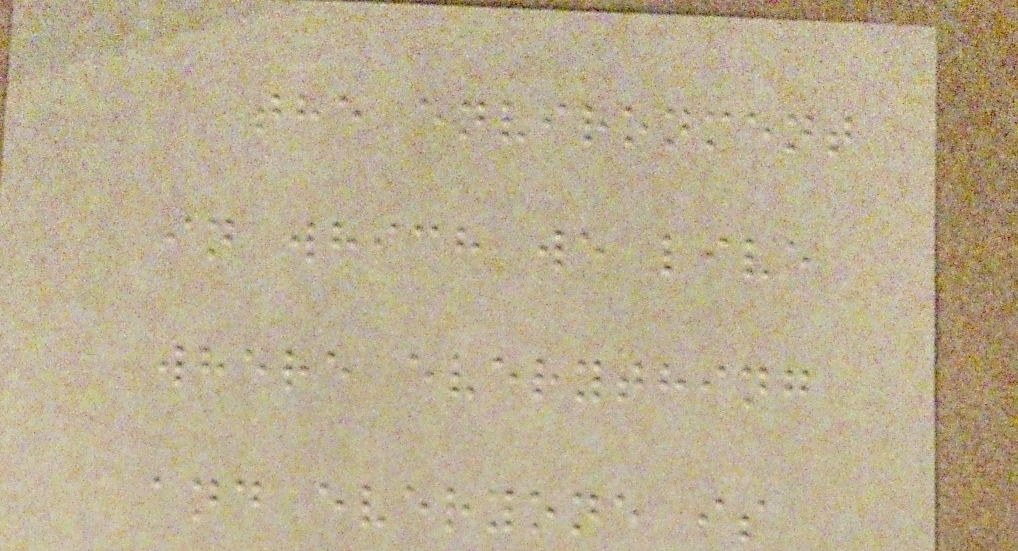the environment
in which we live
where everything
and everyone is
